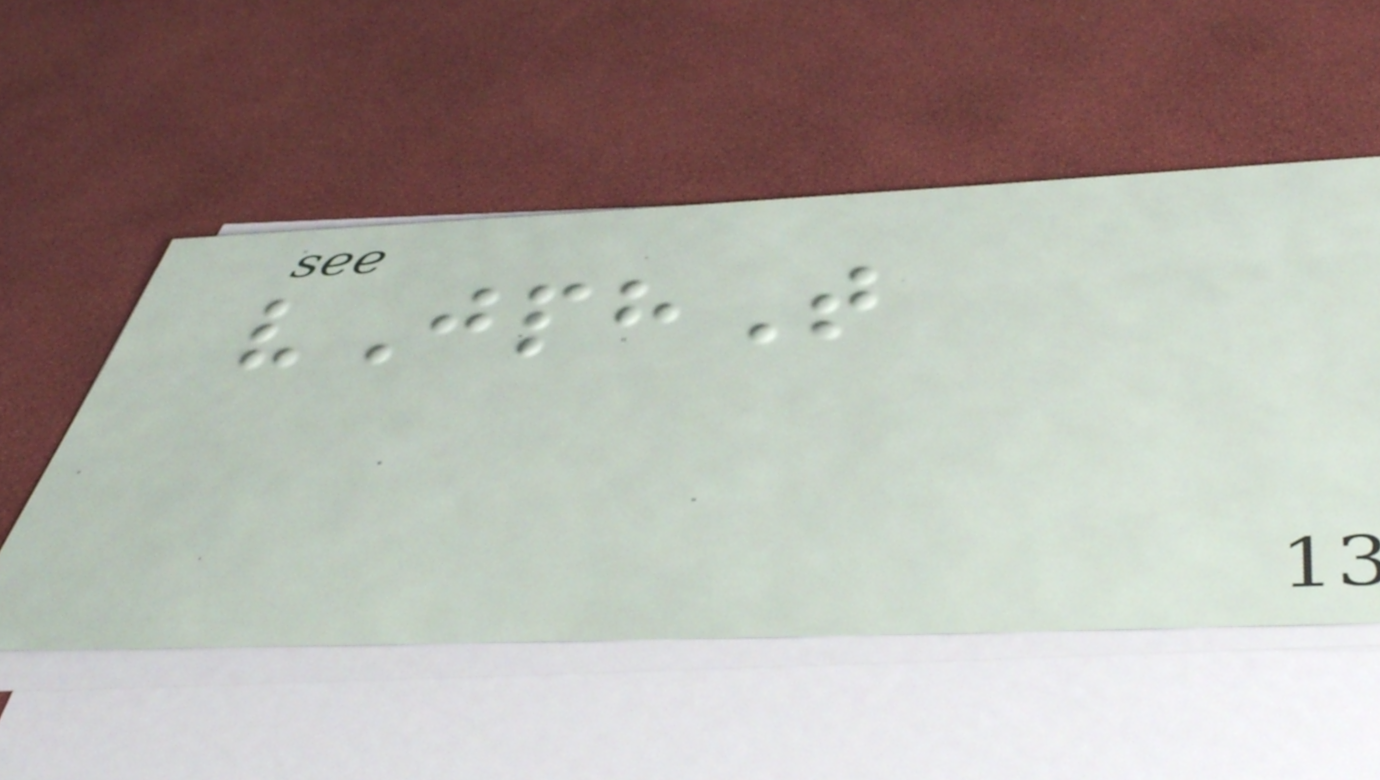vJphT
